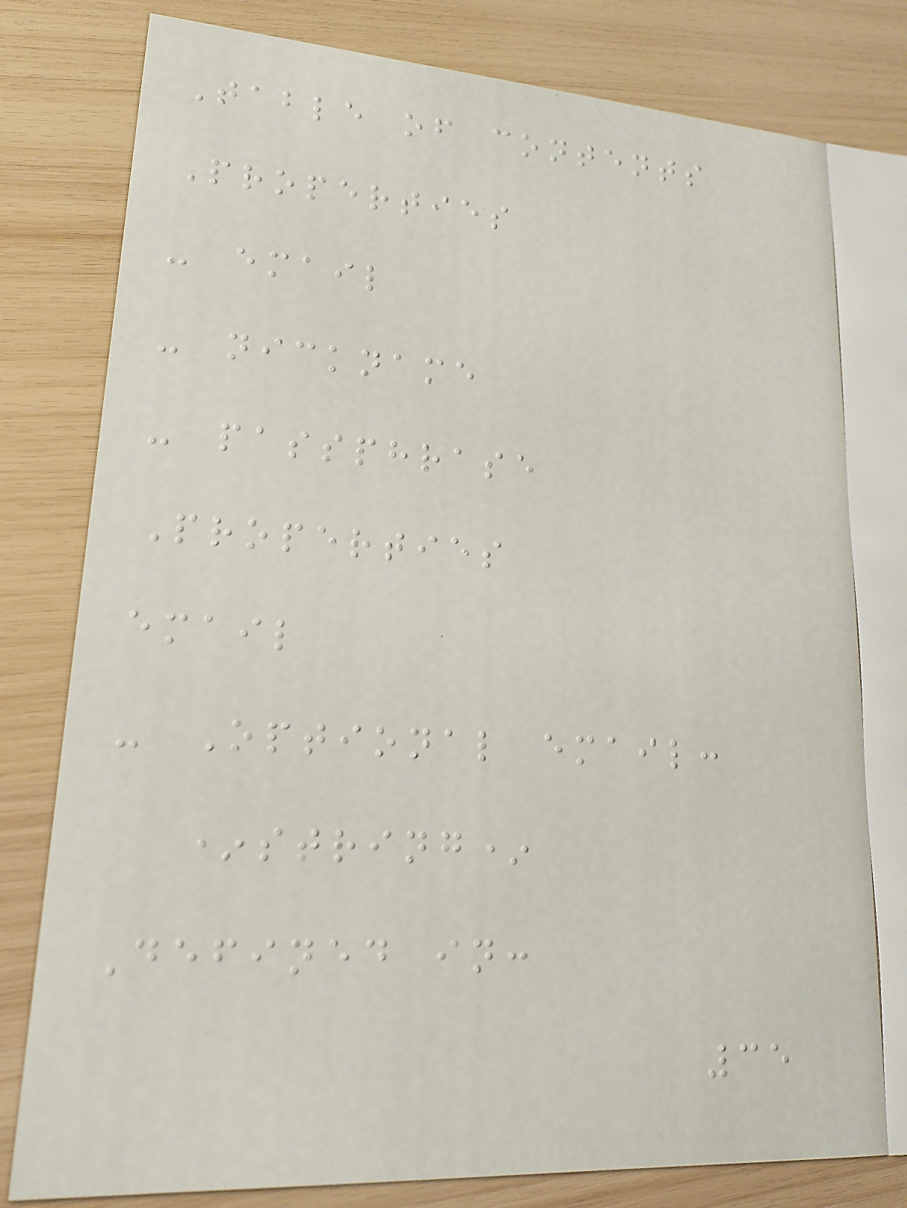Table of contents
Properties
- email
- nickname
- passphrase
Properties
email
- Optional email:
*string*
Defined in:
35
